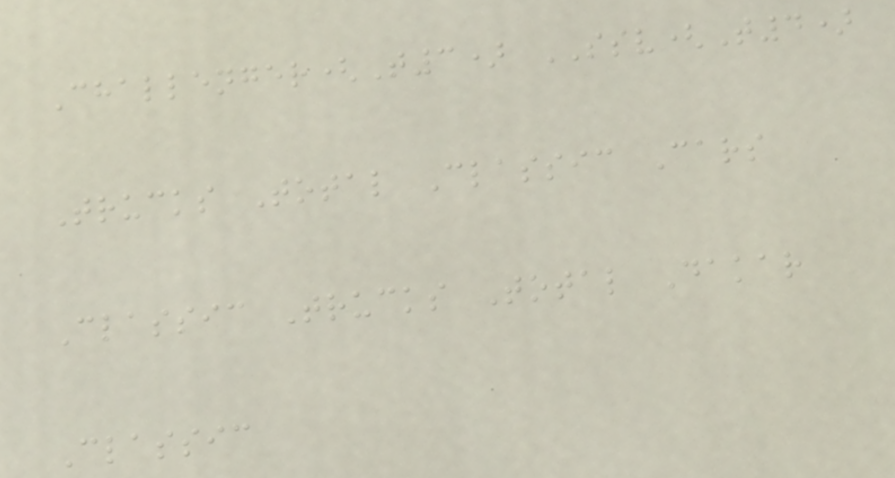Challenger(T3) SSV(T4)
Trucks Total Classic Cars
Classic Trucks Total Dakar
Classic
